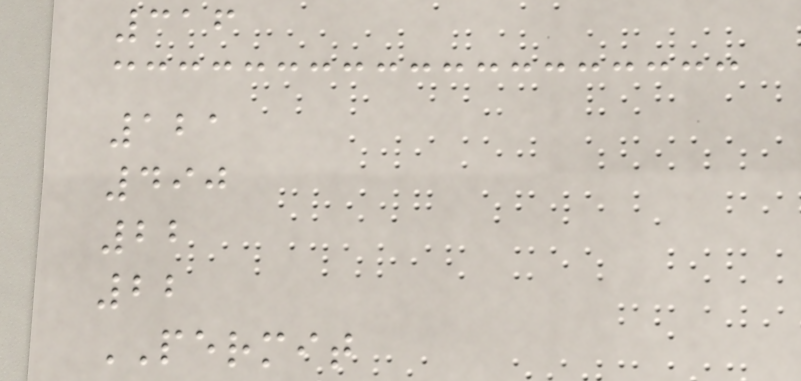316
121
490
22
22
PERMIT
